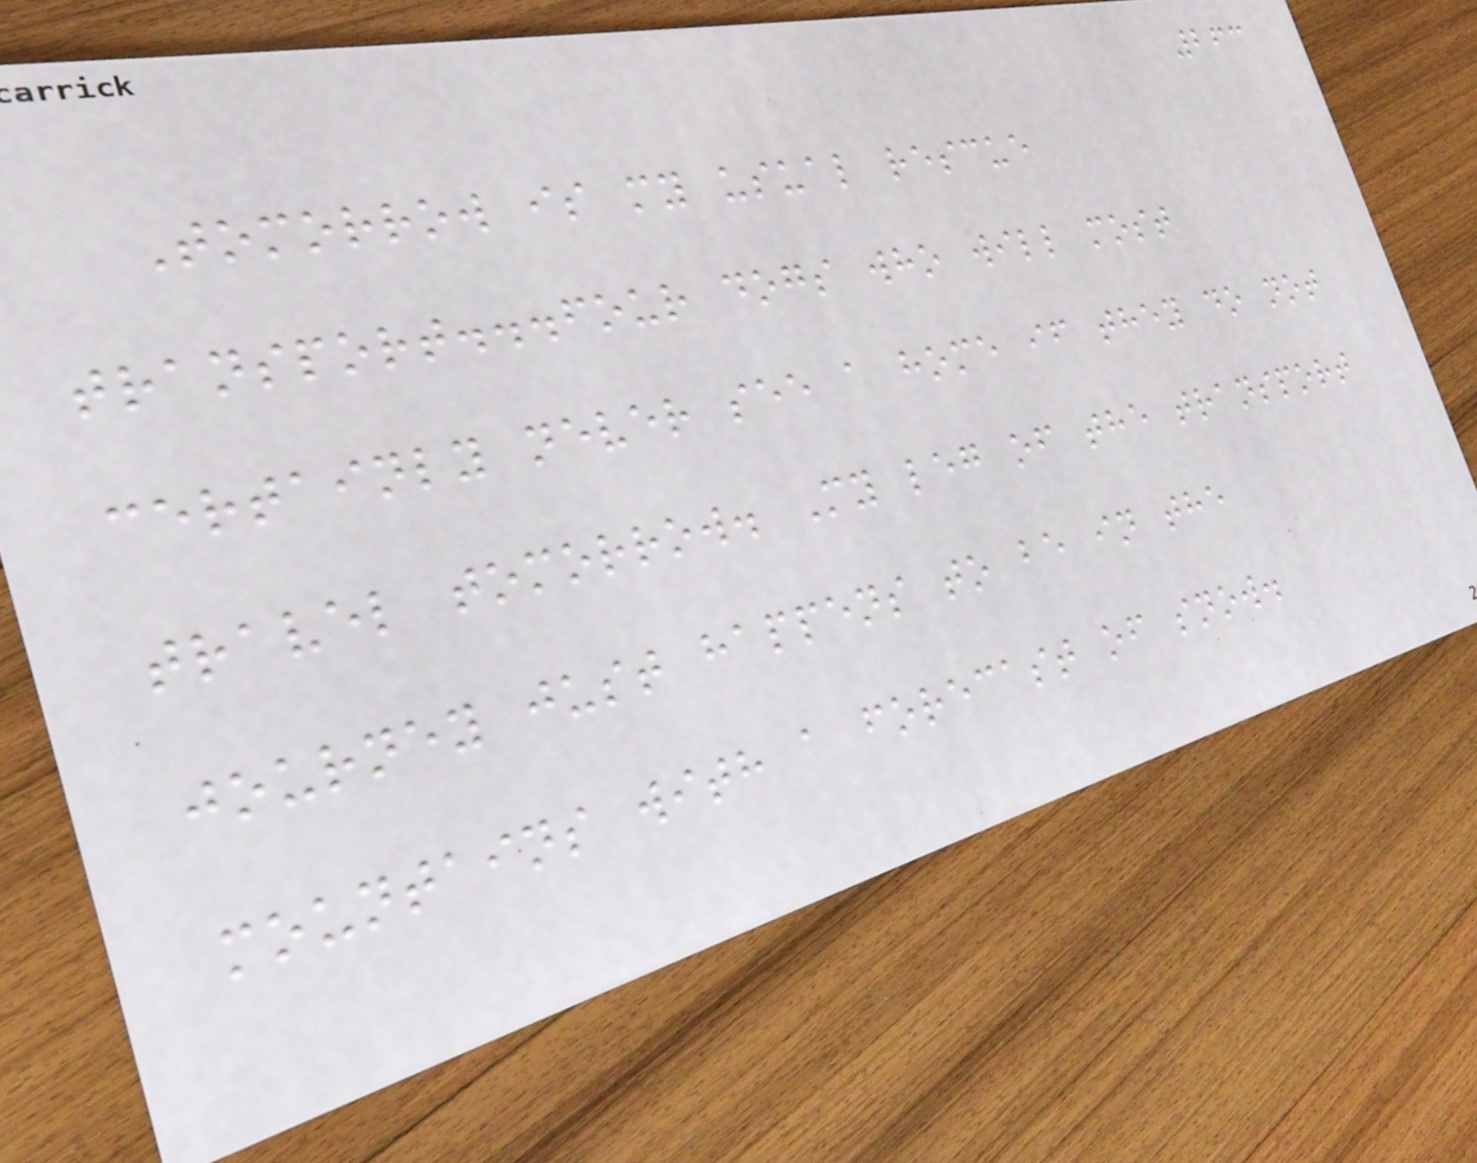263
Tomorrow is my usual rescue
transport...four dogs who will most
certainly never see a home if they do not
travel tomorrow. My leg of the transport
journey just happens to be in the
mountains with a forecast of snow.
